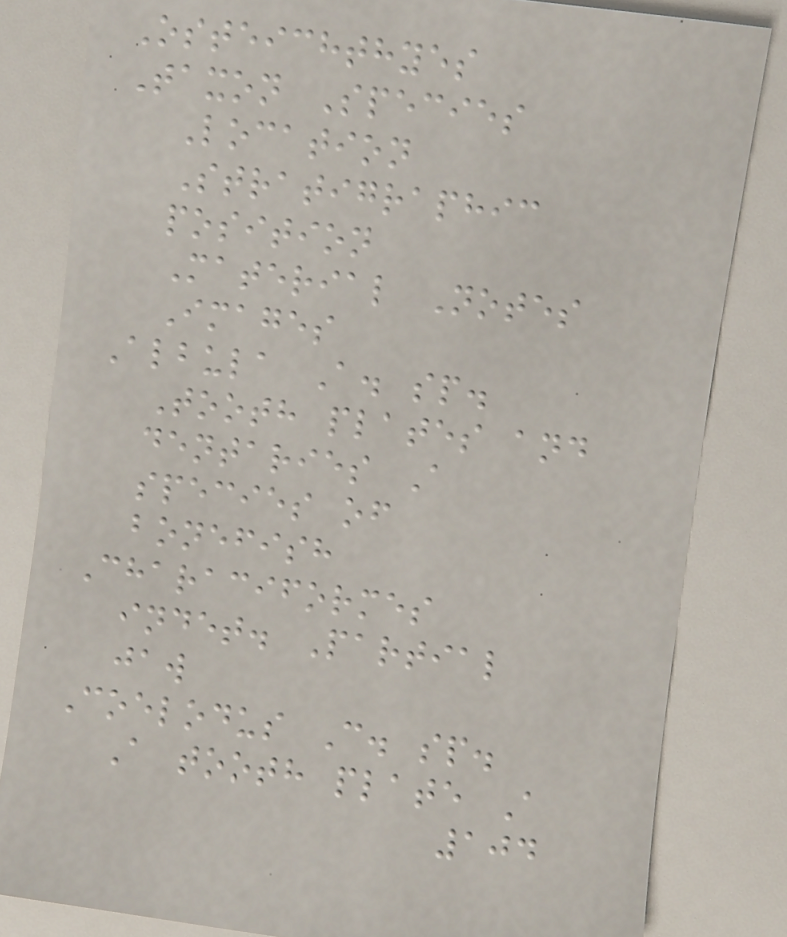Osteichthyes
Taxon Species
Location
Stratigraphic
position
Material Notes
Images
Albula A. sp.
Tooth plates and
dentaries A
species of
bonefish
Characiformes
indet. Partial
jaw
Coelodus C. sp.
A tooth plate A
104
